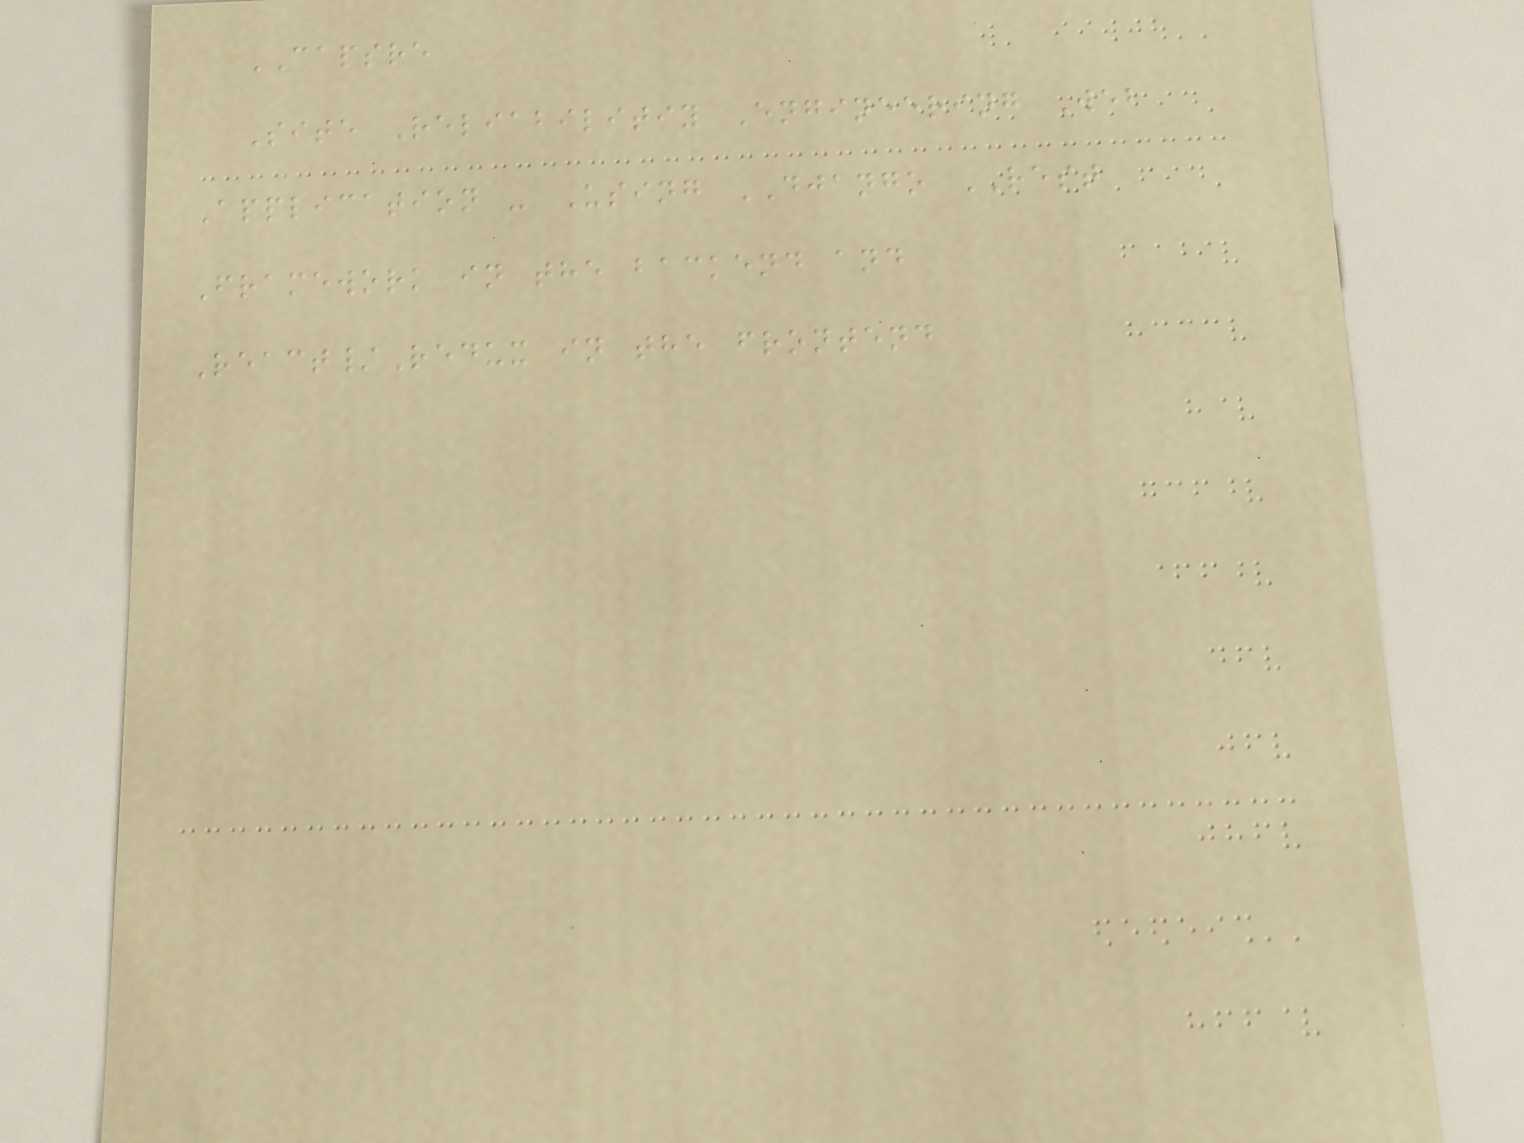CAPSRE
Site Reliabilitiy Engineering Web
Application - Using DJANGO REST
Framework in the backend and
React/Redux in the frontend
